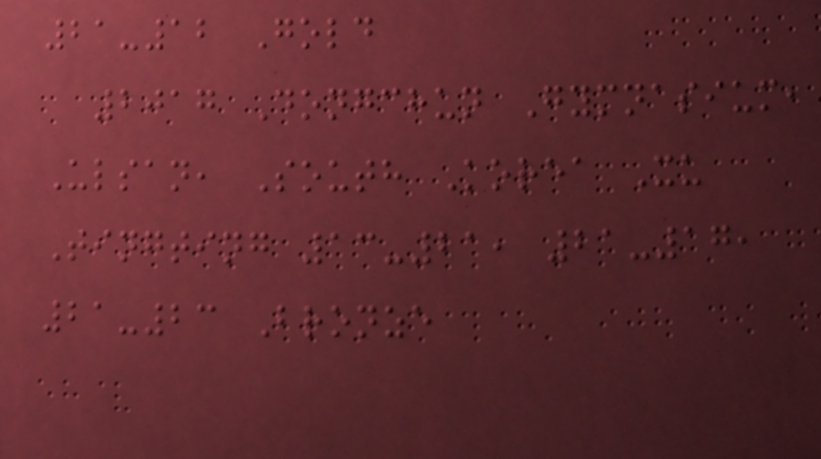21-12 Gold
2017 Dongchun Gymnasium,
Ulsan, South Korea Xu
Tingting 13-21, 21-17,
21-23 Bronze
